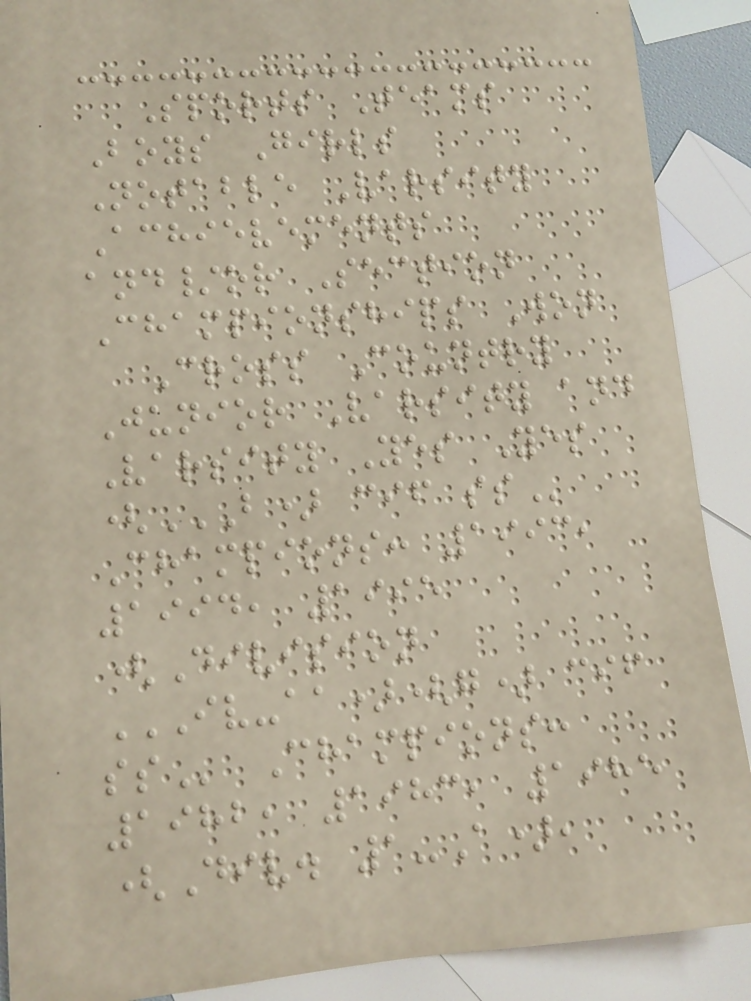Sports Teams
Boys Girls
Notable Varsity
Achievements
and/or Section
Championships Won
Cross Country
Junior Varsity and
Varsity Yes Yes
(B) CIF SS
Champions: 1993,
1994, 1995
(Division
IV-AA)(G) CIF
SS Champions:
1982, 1983, 1985
(Div. 1-A),
